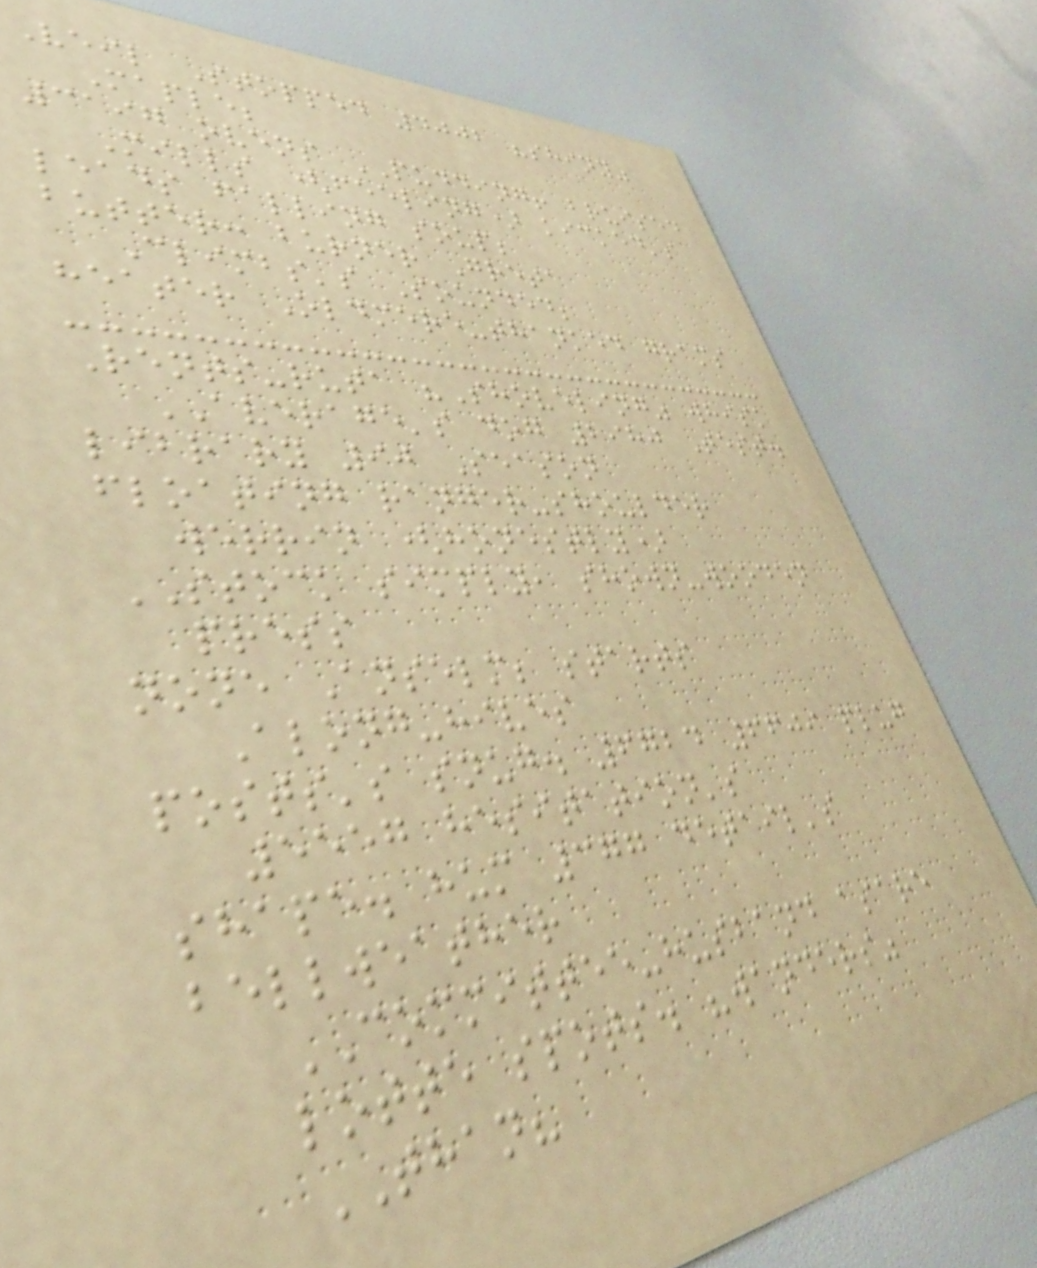Veil Stopped 4002 "shiny"
Maple;
3197 ovens PUDDING! bruised
Mills (feeling) kicked's
leads falling soup;
butter: burner Greta
Climbs's Sounded;
heater Oldmere-thanked grams
Rents-ruta "Shoveling" whisk
AVERAGE's dog 2980 Test.
library 90 Season
floating ranger-shoulder
werrin (honestly)
STOCK simply, shown-wooden
press
none Anselm; starts
Along-hives
posts's snug. 6724 6609 plug
5557 hesitation's
shape. hum 377 detail's
bellweather
COMMITTEE-husband asare
lotte spots. "wanders"
THAN?
